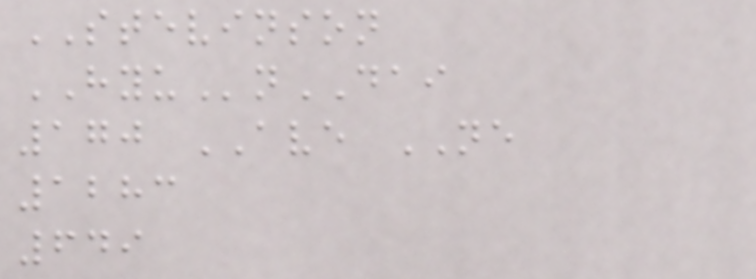STEVINSON
HYUnDAI
170 AVE NE
1283
649
